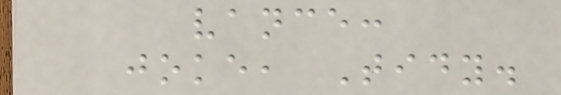vance:
joke, Tidy.
